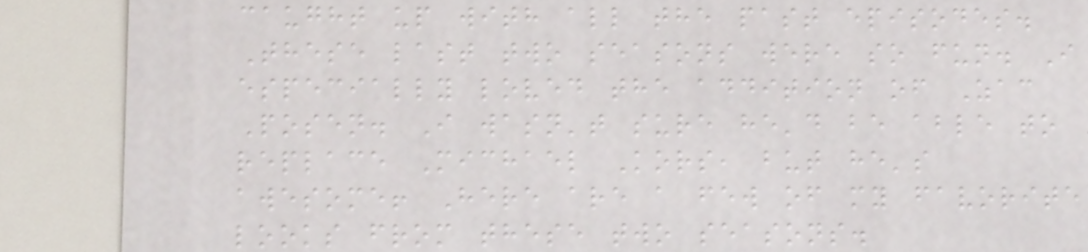caught up with all the past episodes.
These last two seasons were so fun. I
especially loved the addition of Zac
Posen. I wasn't sure he'd be able to
replace Michael Kors, but he's
awesome! Here are a few of my favorite
looks from these two seasons.
